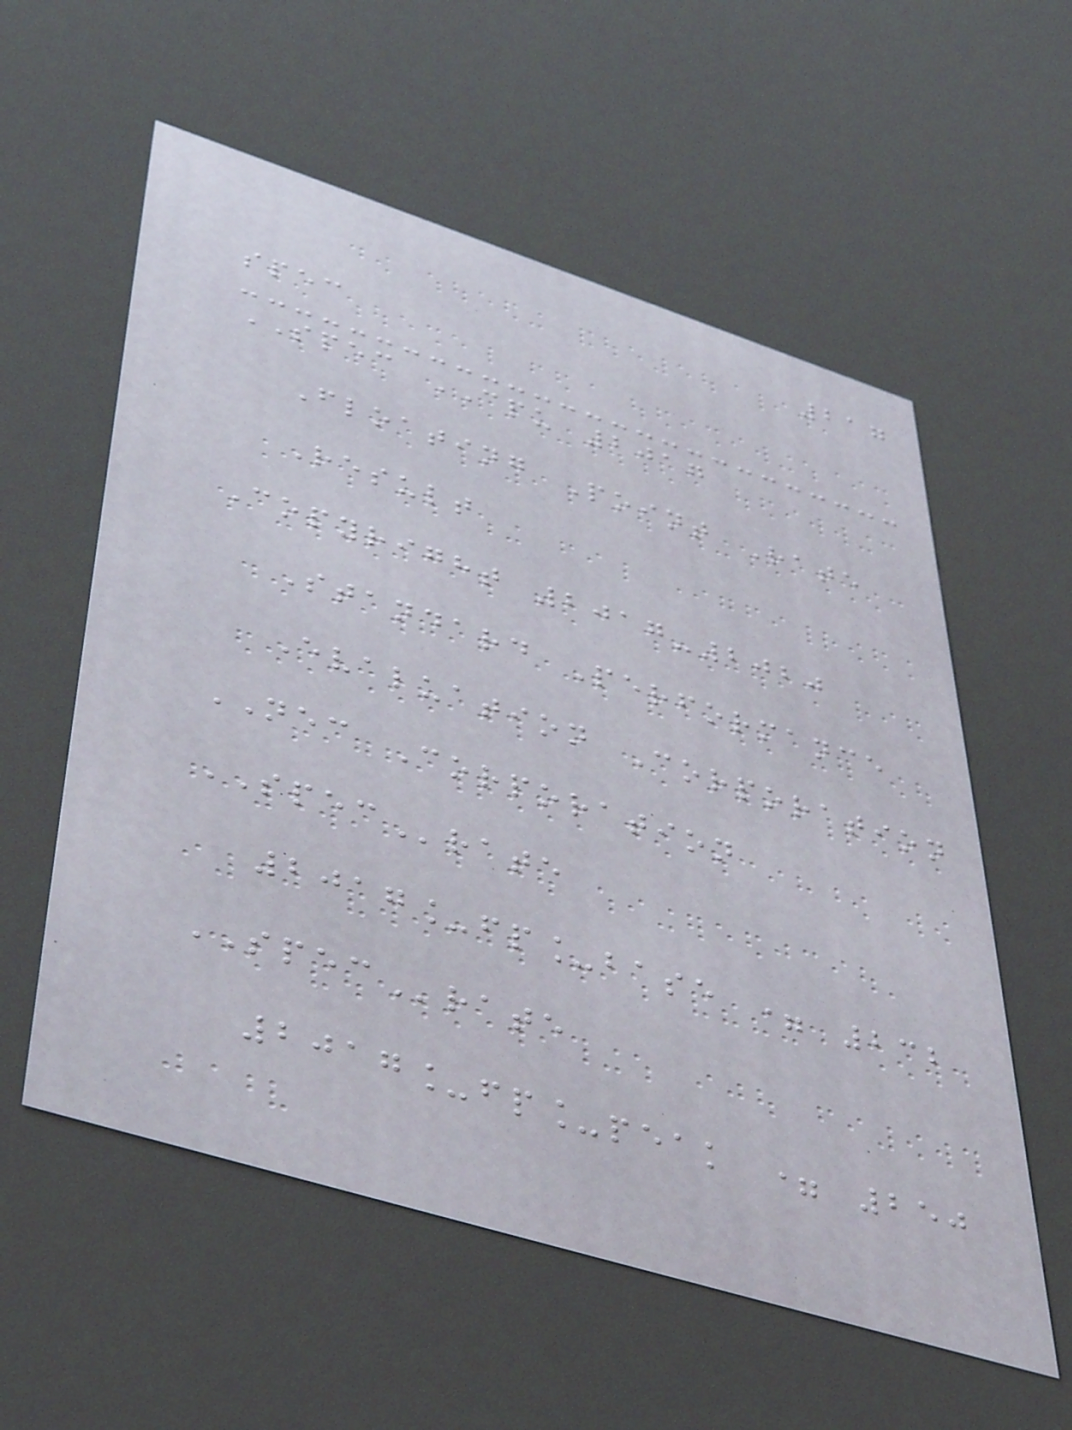217
spec
SPEC CPU 2017
Floating Point Rate
Result
Copyright 2017-2020
Standard Performance
Evaluation Corporation
NEC Corporation
SPECrate
2017_fp_base = 232
SPECrate
2017_fp_peak = 250
